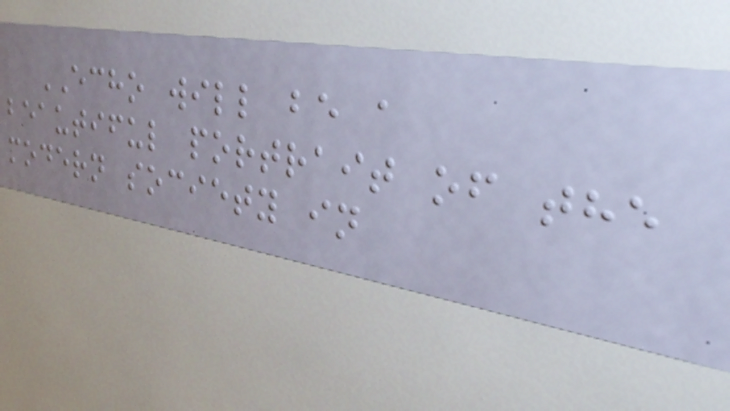ECHO will be a
beautiful portrait of the
modern society in
